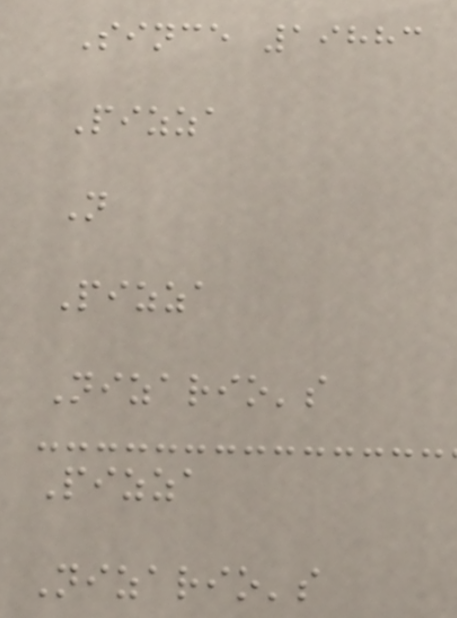Since 19883
Pizza
N
Pizza
Nizario's
Pizza
Nizario's
